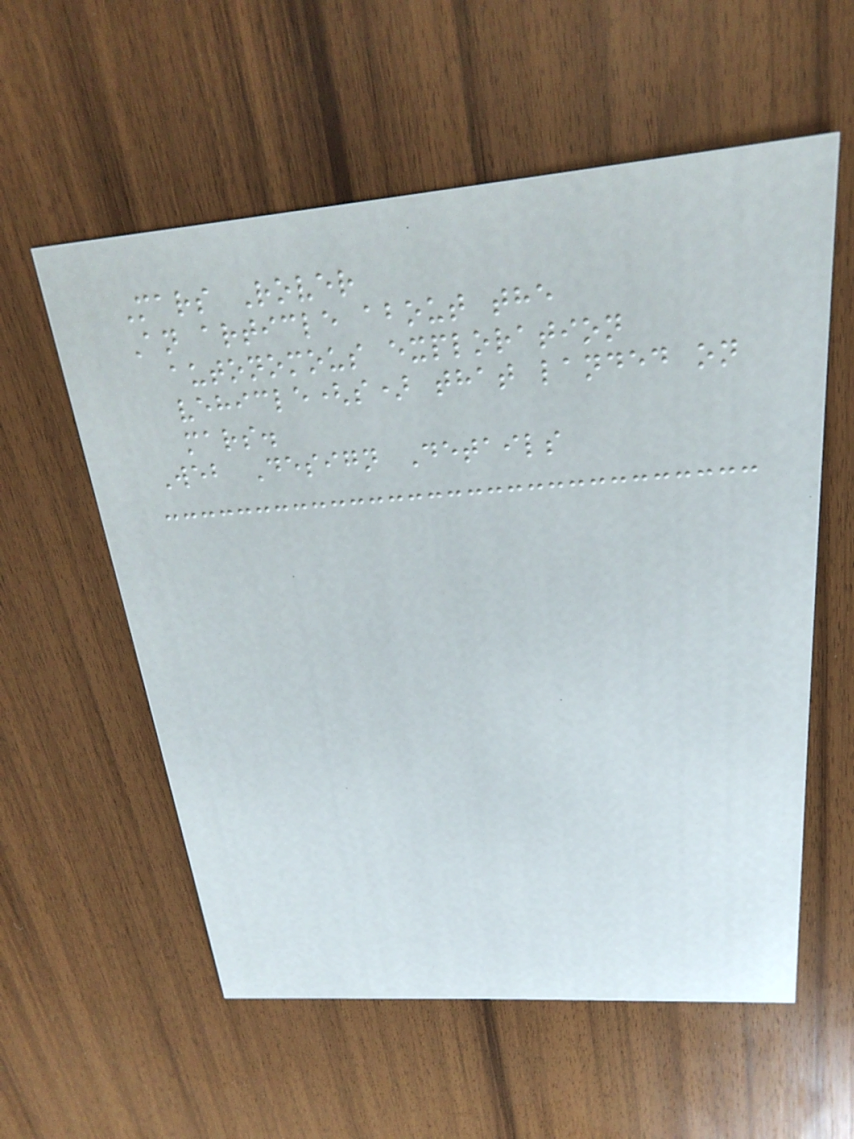Mars Rover
An article about the
autonomous exploration
vehicle(s) that landed on
mars.
Web Design Details
